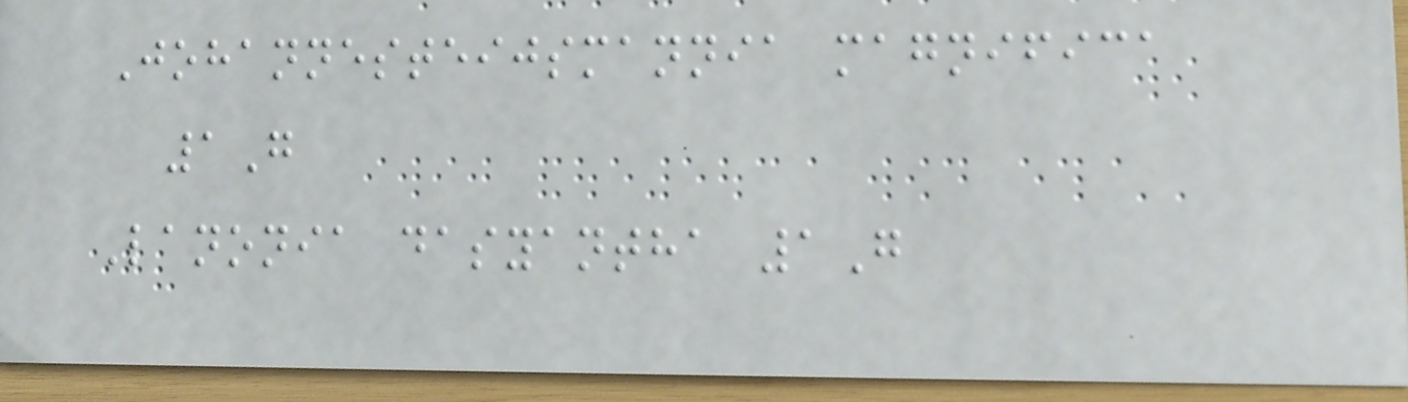Johannesteijsmannia magnifica
1G
Lanonia dasyantha 1G
